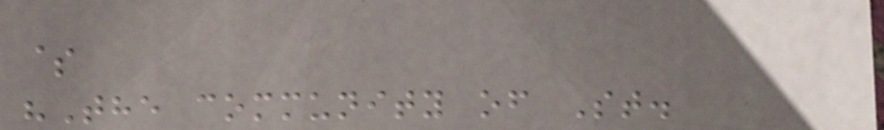$
"The community of St.
